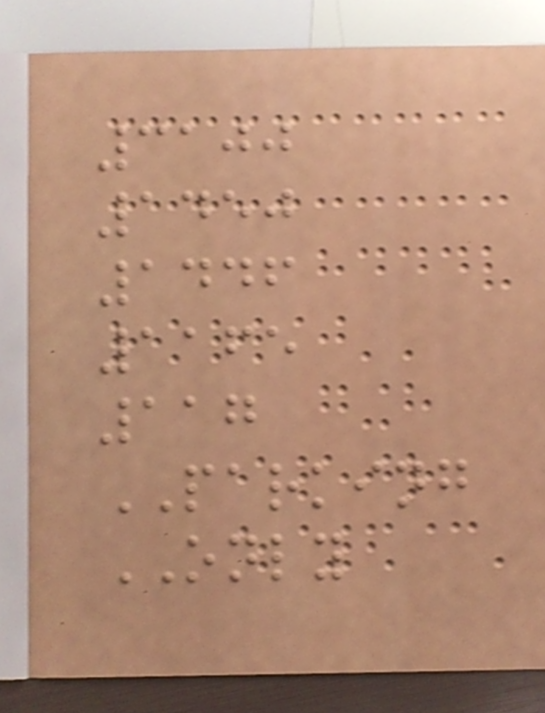3100
1450
1446
1165
117
PARKING
ONLY
